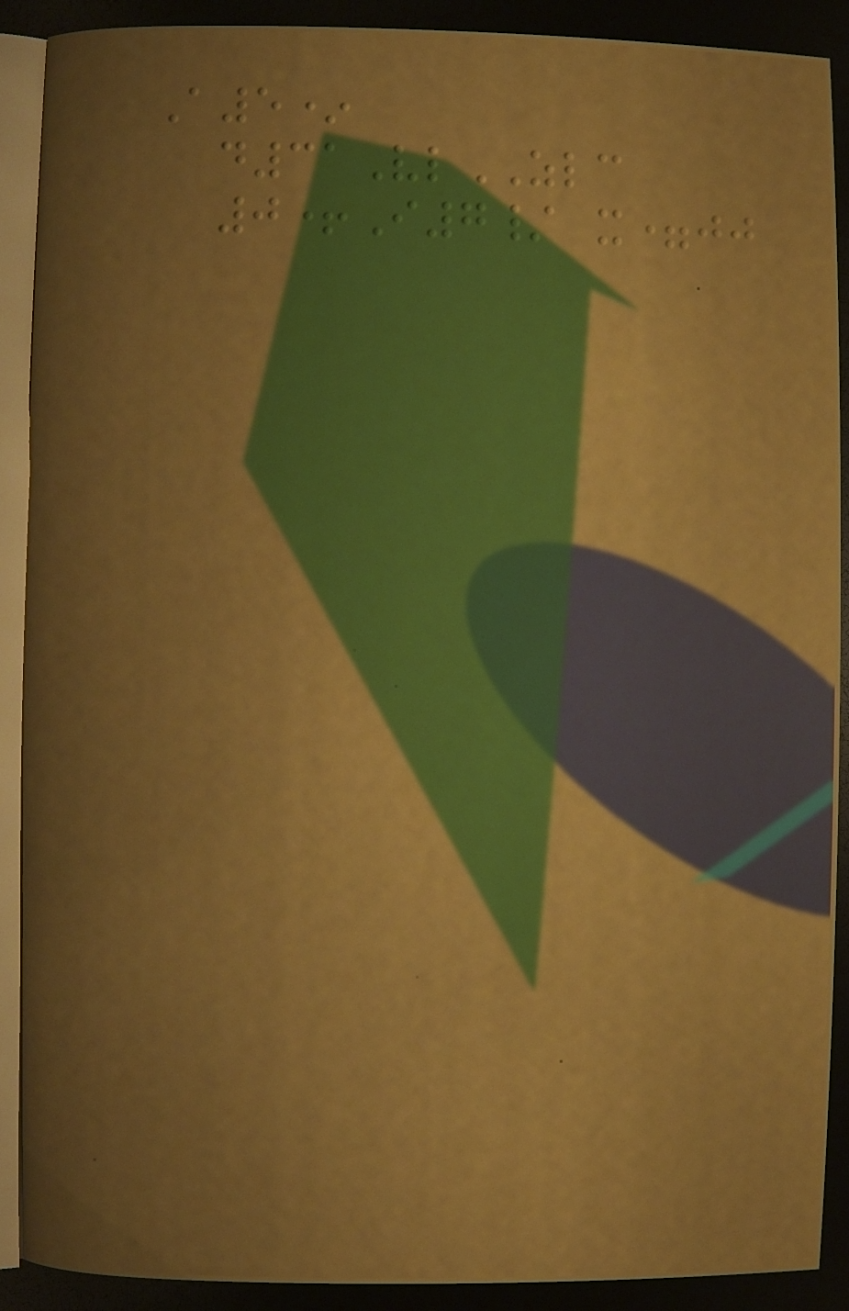A5*
d31VlZLC
0+I7/ x=jj
